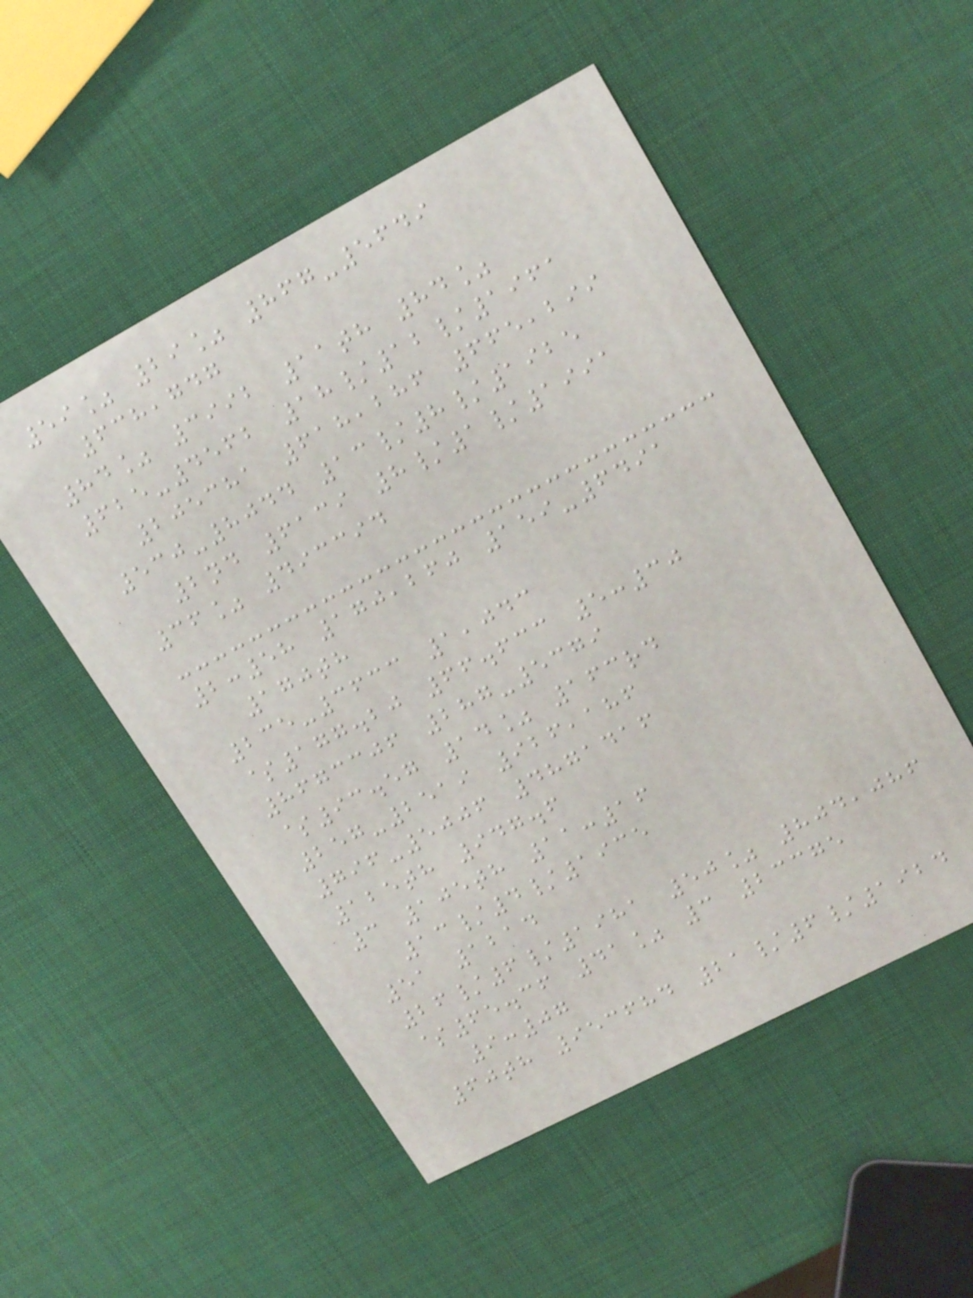59% 29% 867-5649
638,747
84% 3992 11th 84%
625-4562 18/12/1961
205381 618,286 665,299
530-8044 13/8/1925
2nd 6139 8/1/1991
36% 493394
2:58 170,260 159-6491
170th
235-3633 1,043
$177.20 66.633 5:30
8673306 287-5379
$93.57 14% 163rd
257-2519 926,186
796-5006 4871416
125th 947.6
3 105th 11:16
13/4/1935
51 1214
26/6/1981 50% 804,086
$65.36 41% 3 23375
9:07
60th 953684 21/6/1924
